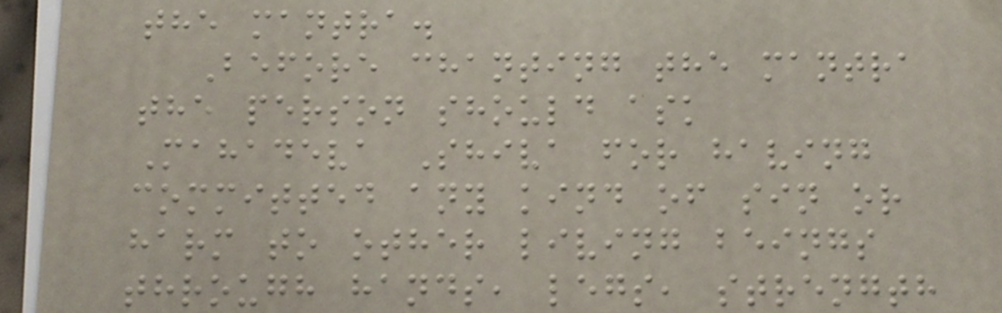the mantra.
Before chanting the mantra
the person should ask
Mahadeva Shiva for having
committed any kind of sin or
harm to other living beings
through hands, legs, strength
